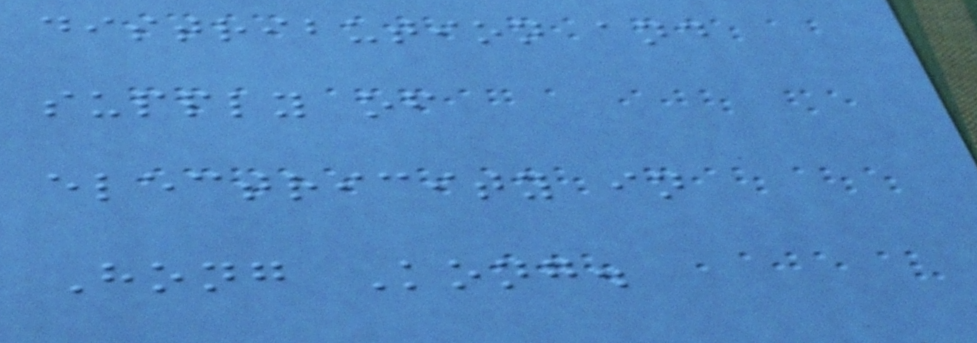distribution and
supply of
electricity in
Hong Kong.
